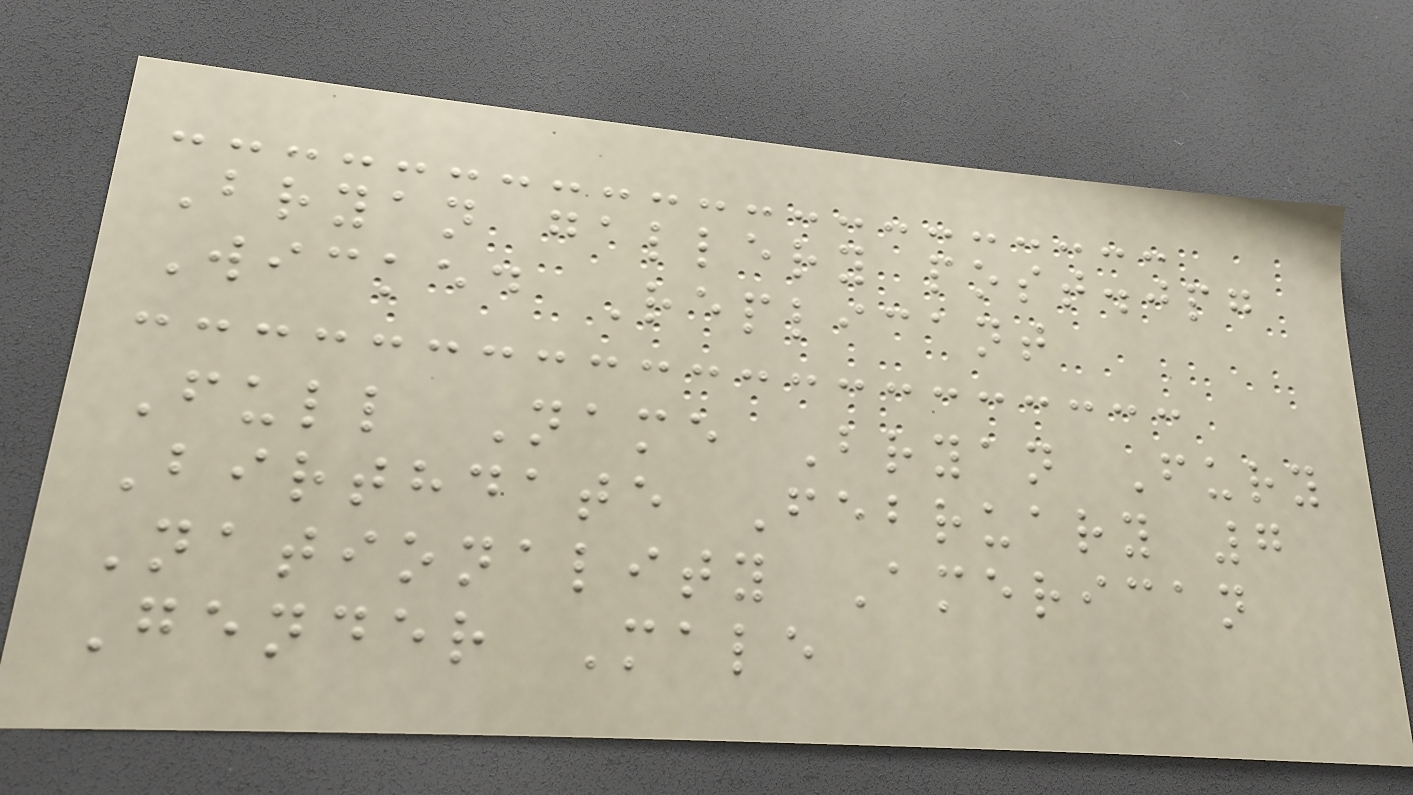Bryan gallery post.jpg
Wicked Replicant
Full Name Bryan Fury
Birthdate February 7
Nationality American
Gender Male
